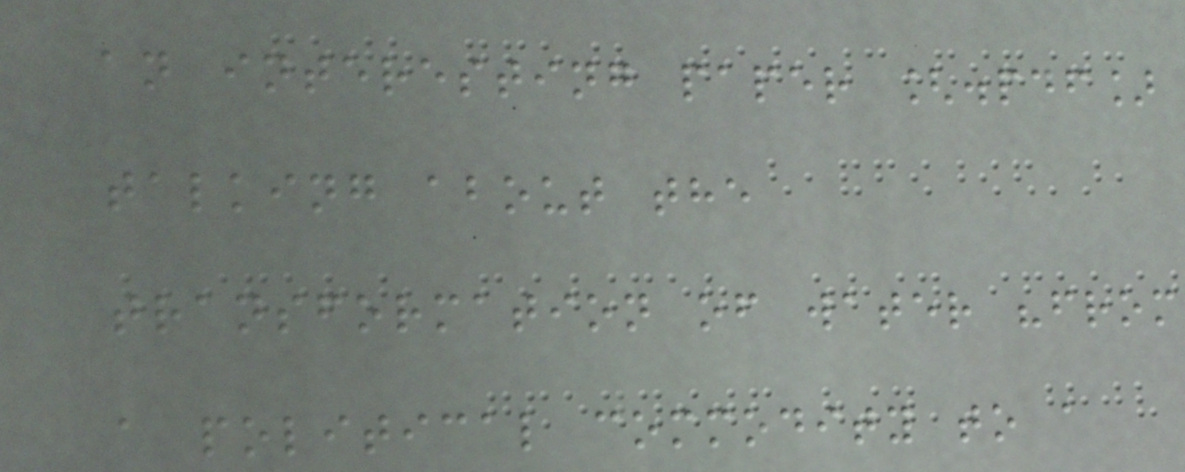an interesting paper [.pdf]
talking about the
transformation of water "from
a political commodity to a
